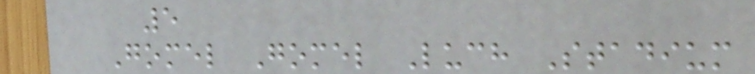5
Gomel Gomel Luch Stadium
